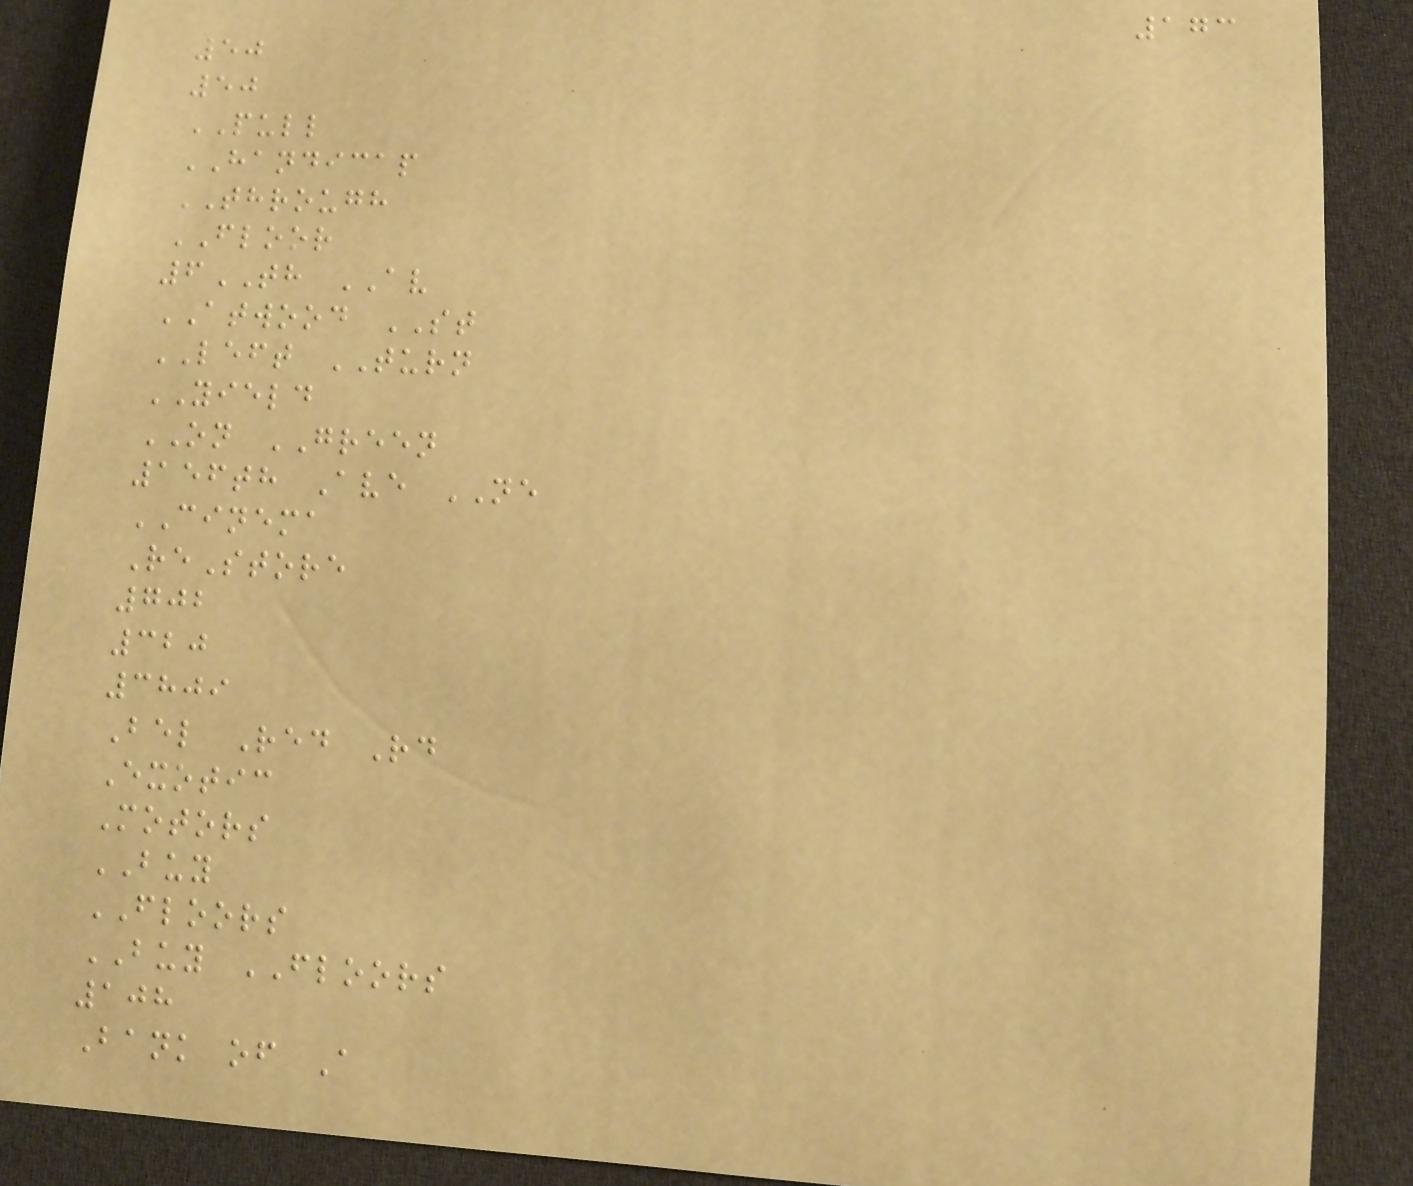173
50
50
PULL
HANDICAP
THROUGH
FLOOR
6TH AV
ATWOOD ST
LEFT TURN
YIELD
ON GREEN
156th Ave NE
CINEMA
ReStore
702
320
3809
Bel Red Rd
Exotic
Motors
BUY
FLOORS
BUY FLOORS
108
Bank of A
